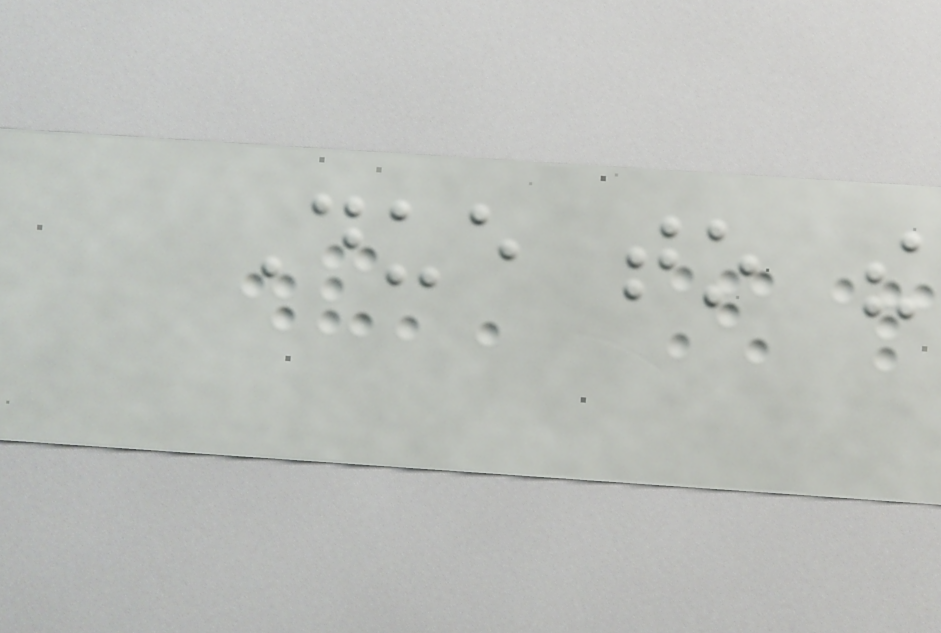Due to the
